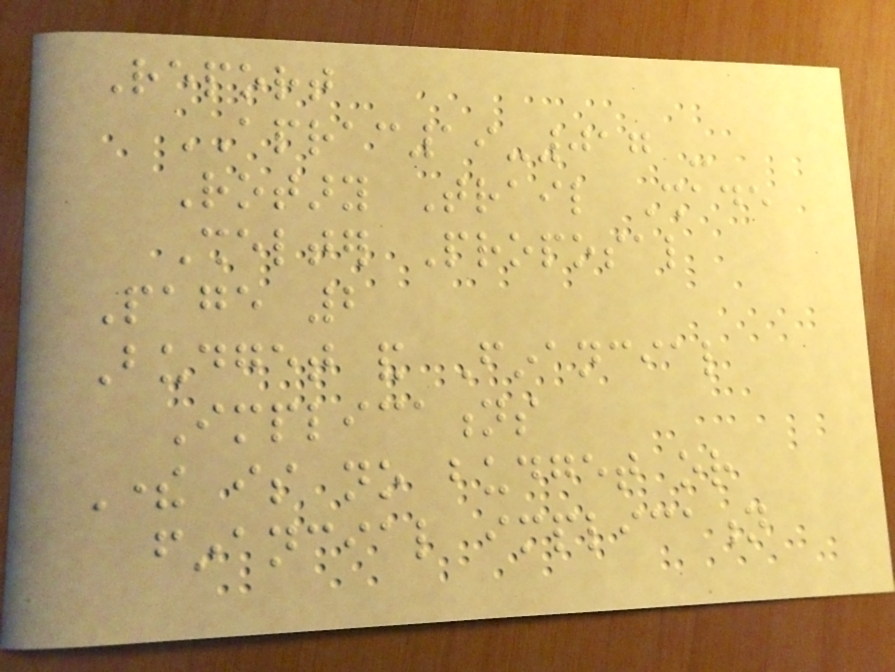Report
APRAC19-017 -
Rotary Trail Shade
Shelter Proposal
Page 2
Budget and Financial
Implications
There is no budget or
financial implication
